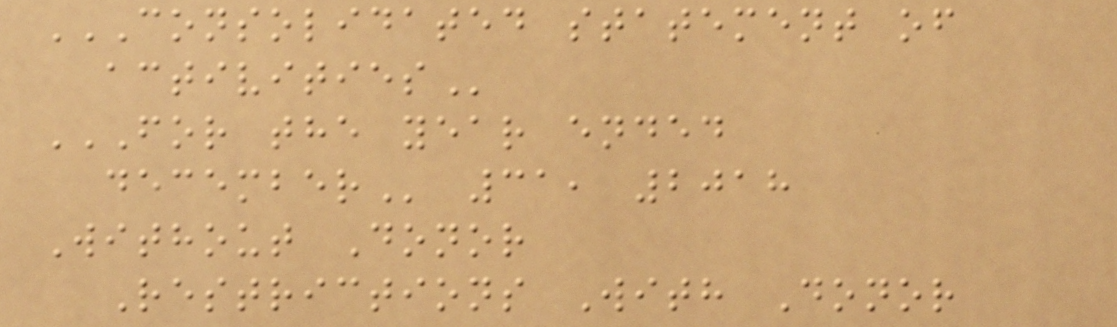CONSOLIDATED STATEMENT OF
ACTIVITIES
FOR THE YEAR ENDED
DECEMBER 31, 2018
Without Donor
Restrictions With Donor
